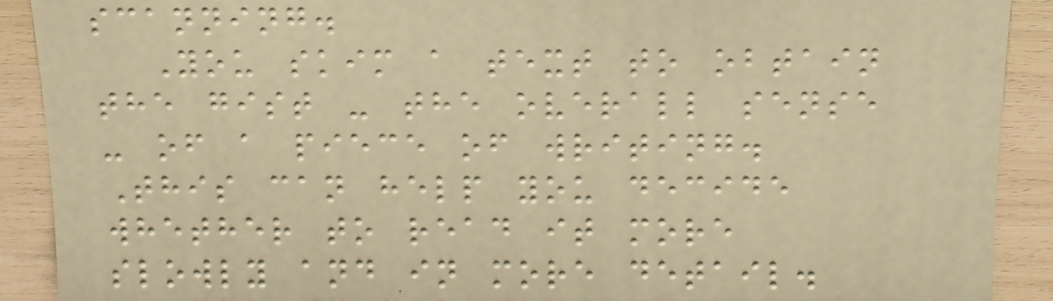scanning.
You skim a text to obtain
the gist - the overall sense
- of a piece of writing.
This can help you decide
whether to read it more
slowly and in more detail.
